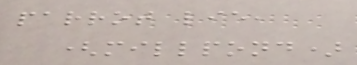parrot lie,
(millpond)
